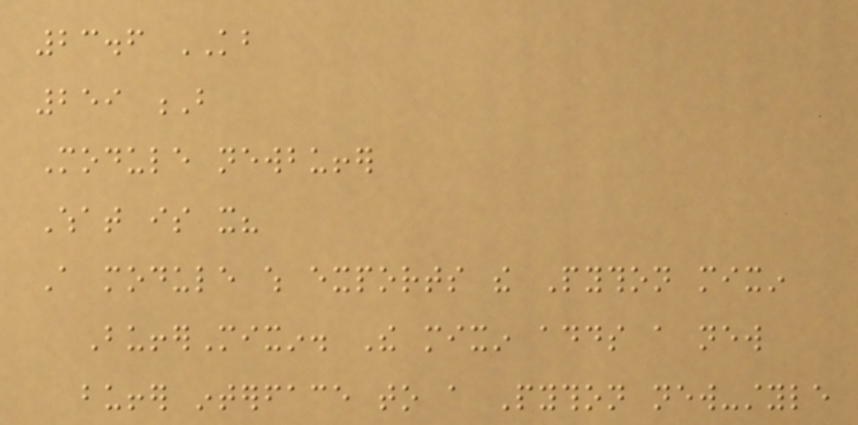23.6 KB
259 B
Module newbuffer
What is it?
A module which exports the Python mixin
BufferMixin. The mixin adds a new
buffer interface to a Python new-style
